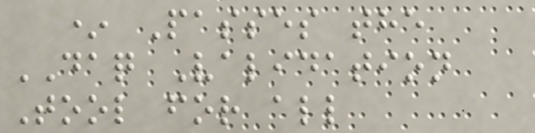* Passes the
DAQ Validation
Tool for all
